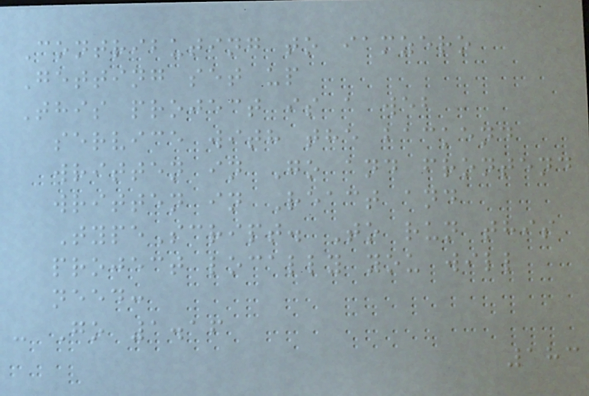Contributing to iamzero
Getting set up
This project is a web
service with the backend
written in Go and frontend
written in React and
TypeScript. To run this
project locally you will
need:
- Go 1.16
183
